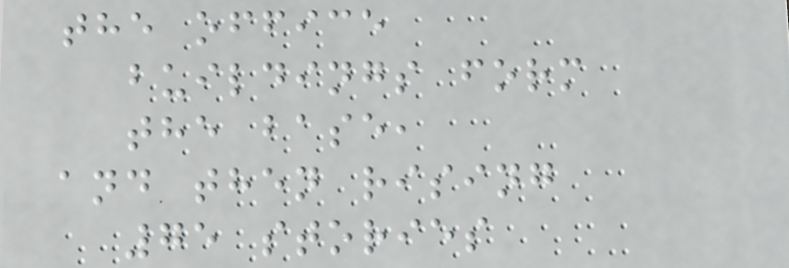the office
buildings form
the base,
and then rising
75 stories
